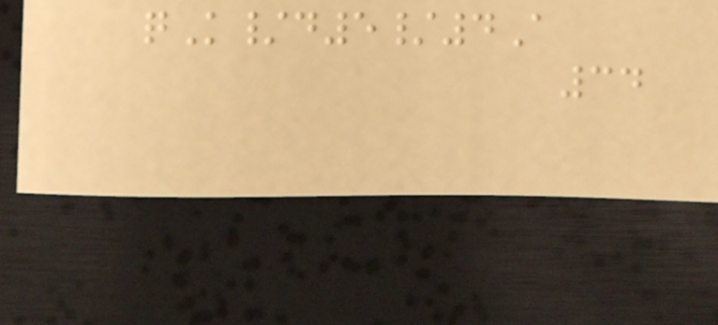qK/d5/4A
34
